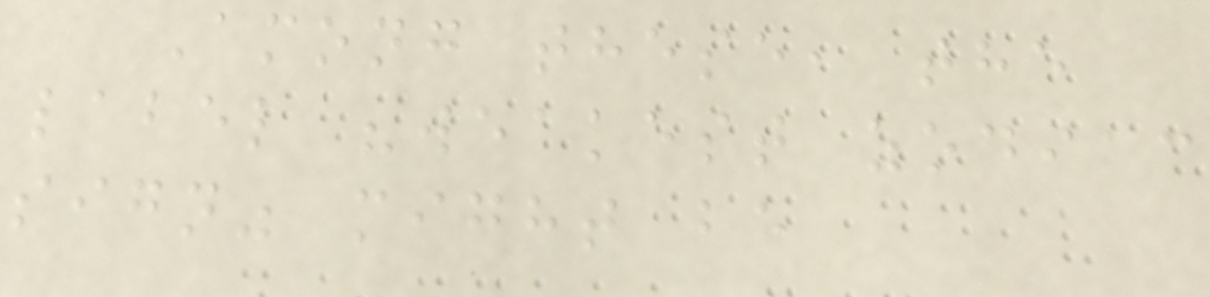Among these, the
label "weakest zodiac
sign" might be
